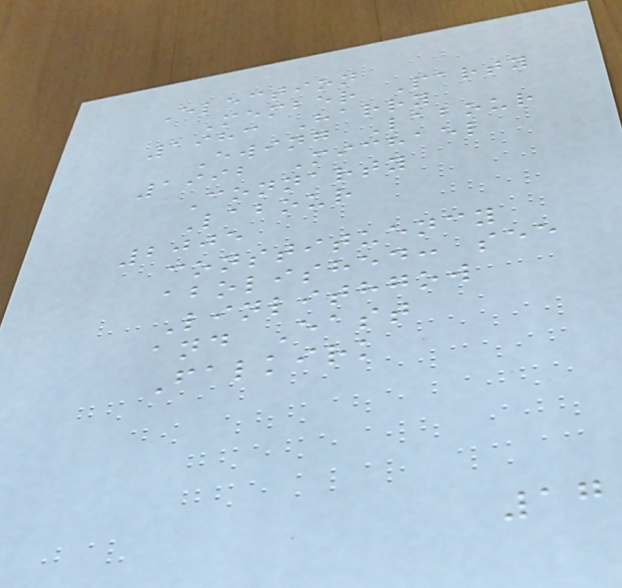Election
Member Party
1983 Harry
Ewing Labour
1992 Michael
Connarty
Labour
2005
constituency
abolished: see
Linlithgow
and East
Falkirk
17
